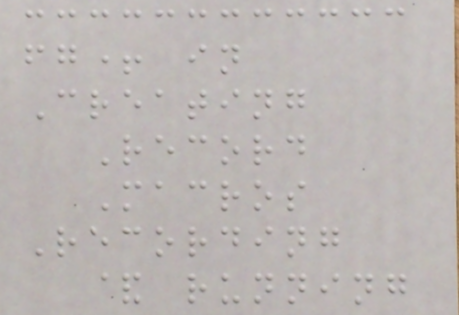fg+ in
Creating
Record
Macros
Recording
& running
